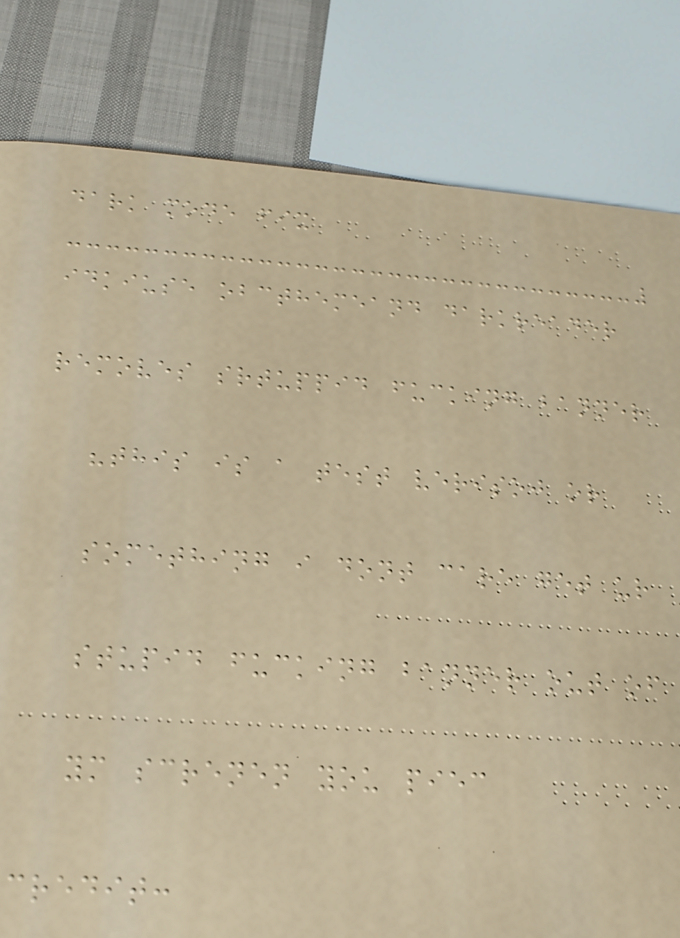dark mode fix
idkiuse obcthemeand darkreader
removes srtuppid fucking banner
"this is a test verisoj or
something i dont care get ur
stupid fucking banner out of
ym screnen you piec
credit:
